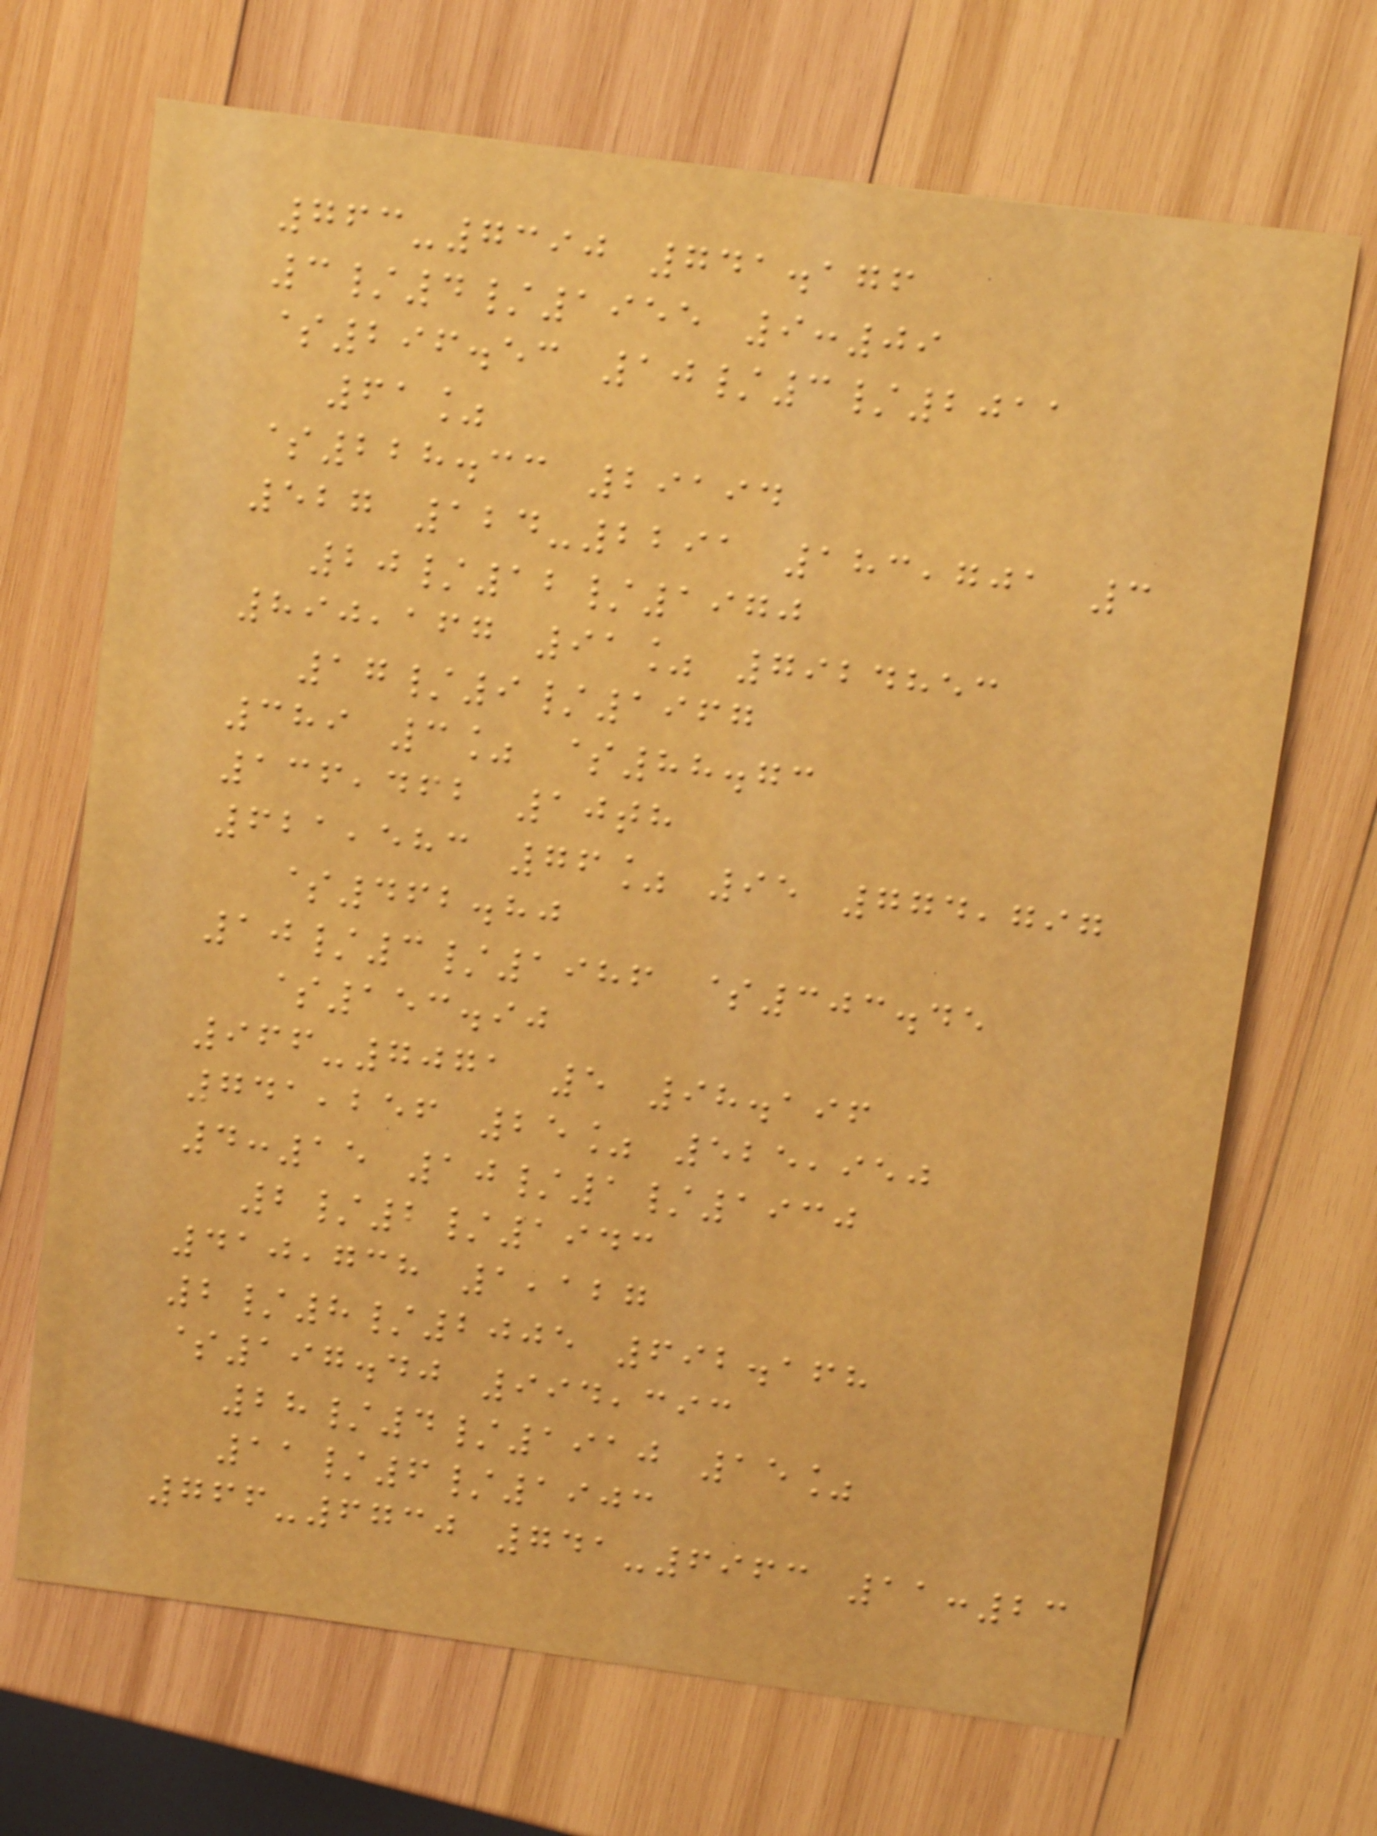763-7390 741.176
3/4/1955 9:09
$296.53 10/3/2011
61%
$228.33 29194
527 124-2291 183,701 3
20/12/1970
890,167 91% 7924853
17/9/1967
389 3% $88.73
136,462 10th
621,583 76% 95 774,797
$462.80
10/3/1986 $303.45
$153.90
966-7071 5 98.196
741,256 25% 525,950
4:15 10/1/1930
2/2/1943
410,738 1,127
2/8/2005 692.168
$197.40 994,393
28/4/1910 15%
11/6/1903
766-6730 741-6963 11:23
